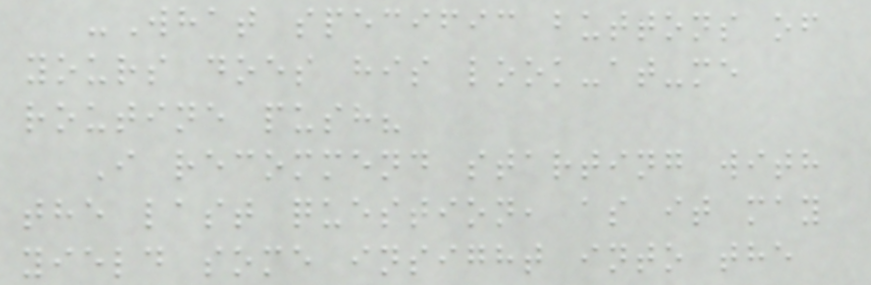-What specific buttons of
yours does his look-at-me
routine push?
I recommend starting with
the last question, as it may
yield some insight into the
